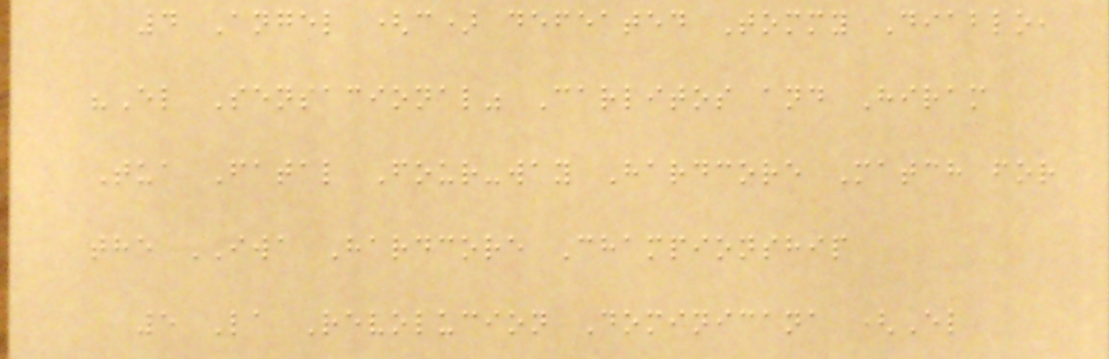4 Angel (c) defeated Tommy Diablo,
"El Sensacional" Carlitos and Hiram
Tua Fatal Four-way Hardcore Match for
the IWA Hardcore Championship
5 La Revolucion Dominicana (El
